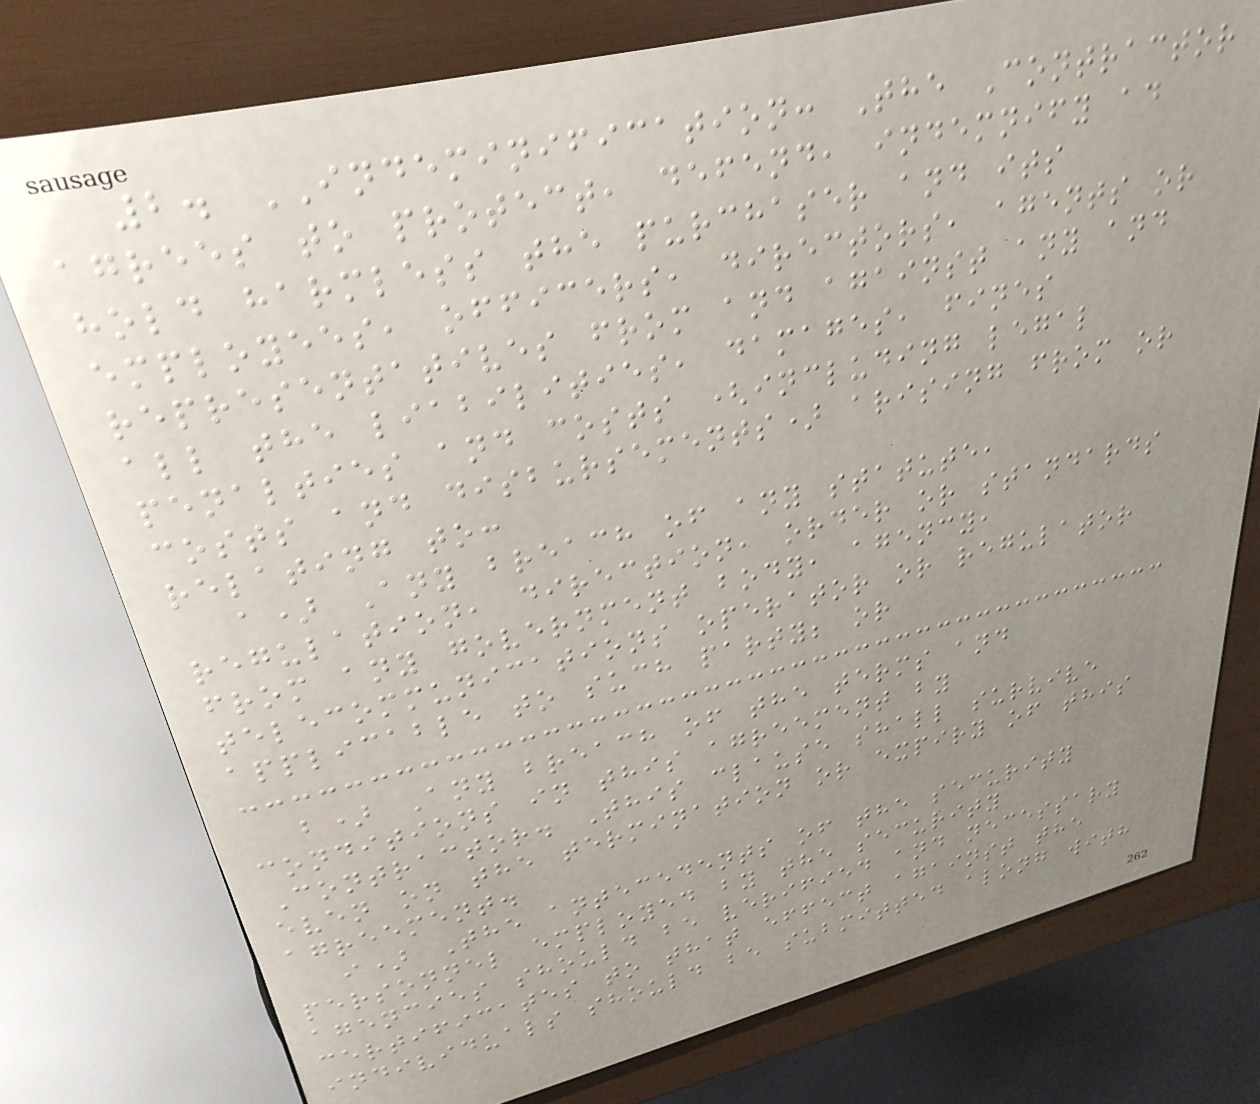2. INDEMINIFICATION: The Contractor
agrees to protect, defend, indemnify ad
hold harmless the purchaser and its
employees, officers, directors, agents or
representatives from and against any and
all the liabilities, damages, fines
penalties and costs (including legal
costs and disbursements) arising from or
relating to:
a) Any breach of any statute,
regulation, direction, order or standards
from any government body, agency,
telecommunications operator or regulator
applicable to such party; or
b) Any breach of the terms and
conditions in this agreement by
Contractor. This clause shall survive
even on the termination or expiry of this
agreement.
i) The antecedents of the security
personnel employed by the security
agencies should be verified and necessary
certificates to that effect against the
individuals should be submitted along with
